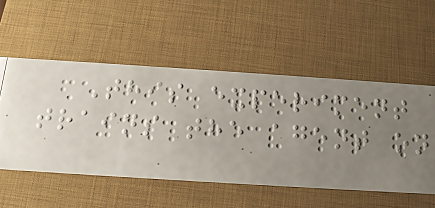This experiment
trains the agent on
